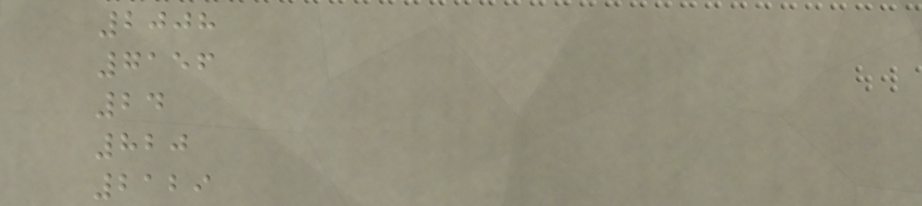2008
7156
24
820
2129
